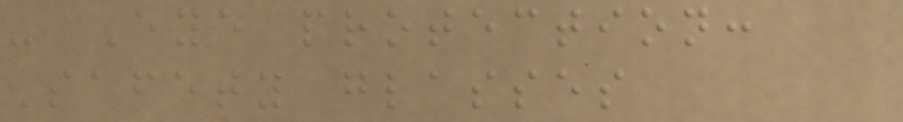- Eye protection:
Safety glasses
